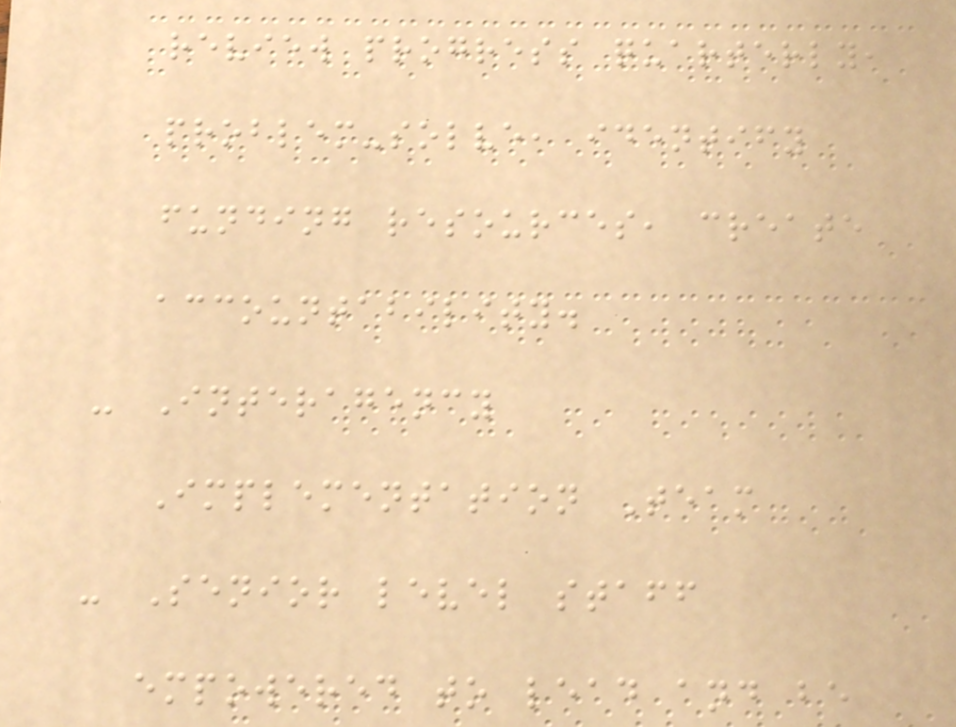review progress quarterly,
problem-solve, identify
funding resources, create
accountability.
- Interagency
Implementation Team
- Senior level staff
empowered to lead and be
